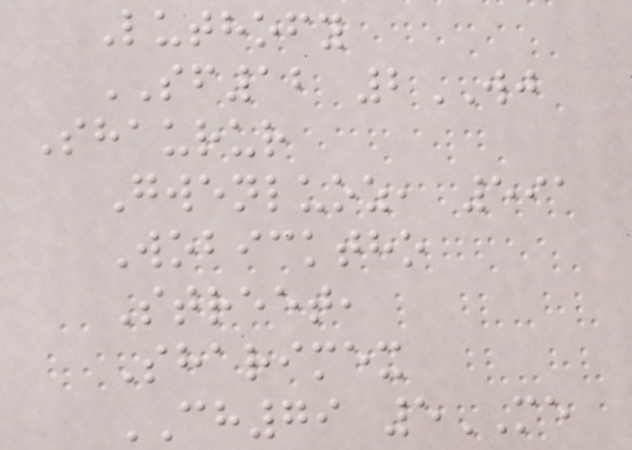Luthofy
SF12 2WJ
Shaurur
Gwenluoz, 591
Wobicktho
Street,
Sharimex
CH79 5ME
